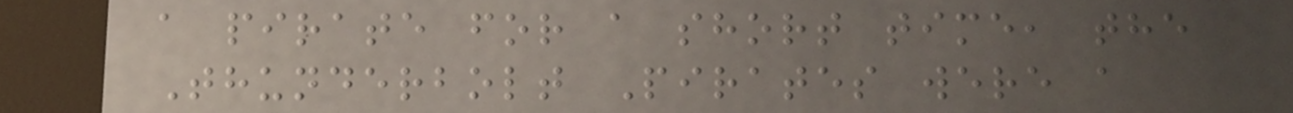a pirate for a short time, the
Thunderbolt Pirates were a
